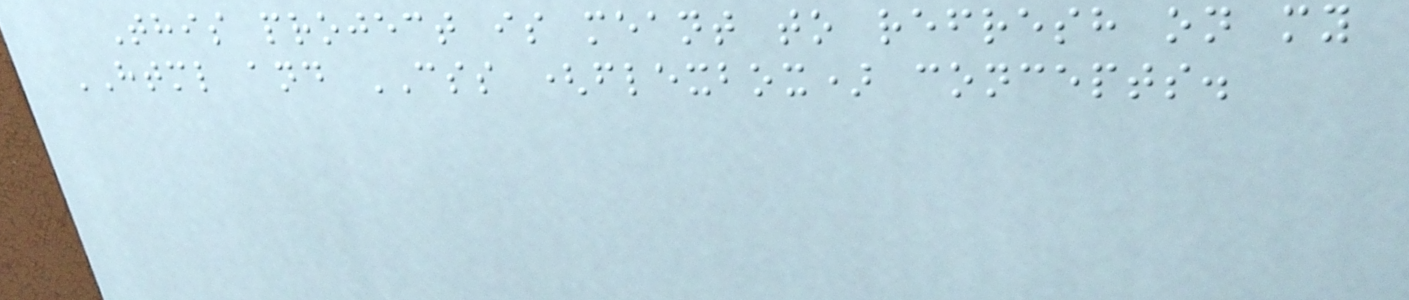This project is meant to refresh on my
HTML and CSS (flexbox) concepts.
